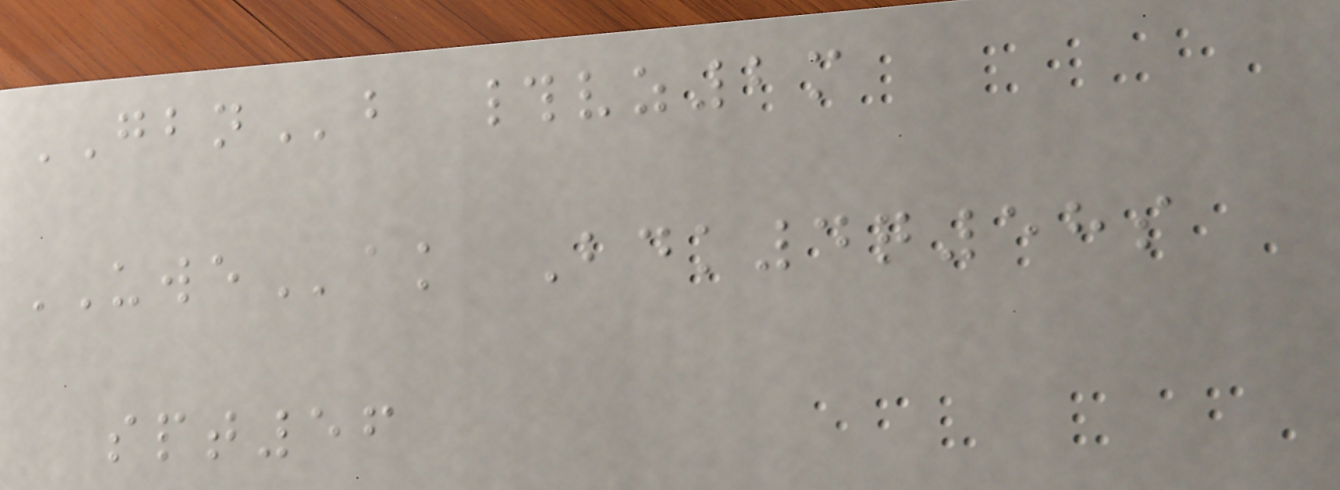GBNb #vz2m
UWEak Bdk4q58s
spt56
